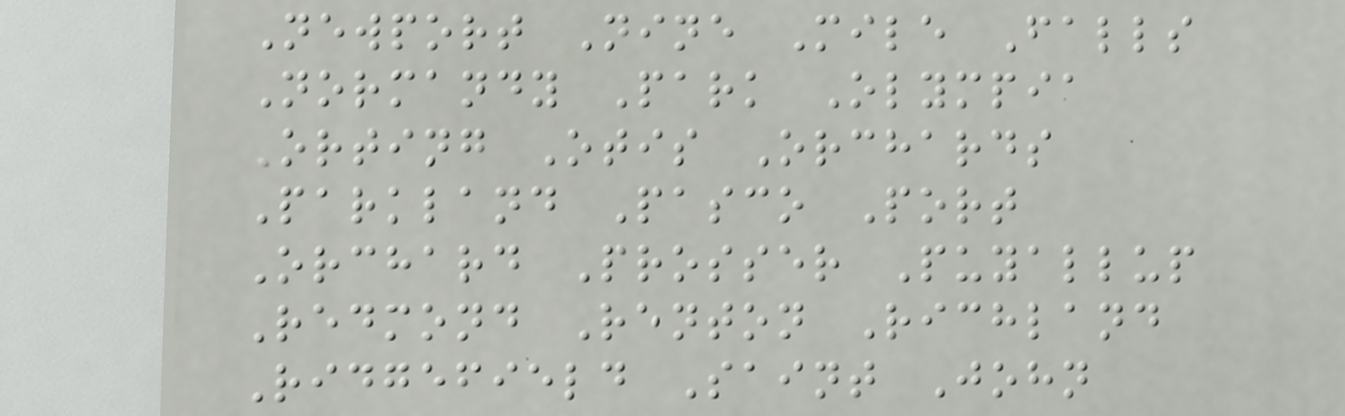Newport Nine Mile Falls
Normandy Park Olympia
Orting Otis Orchards
Parkland Pasco Port
Orchard Prosser Puyallup
Redmond Renton Richland
Ridgefield Saint John
